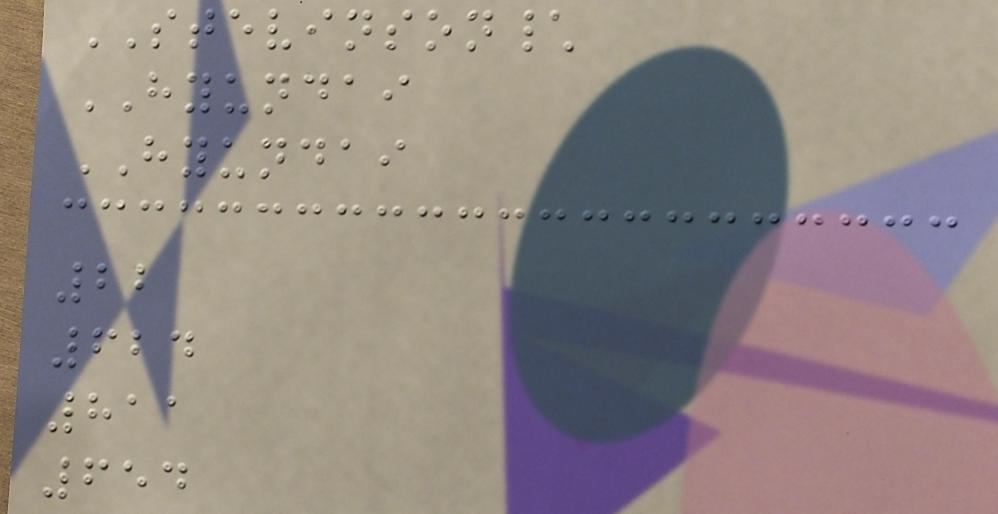STEVINSON\
HYUNDAI
HYUNDAI
22
624
811
654
